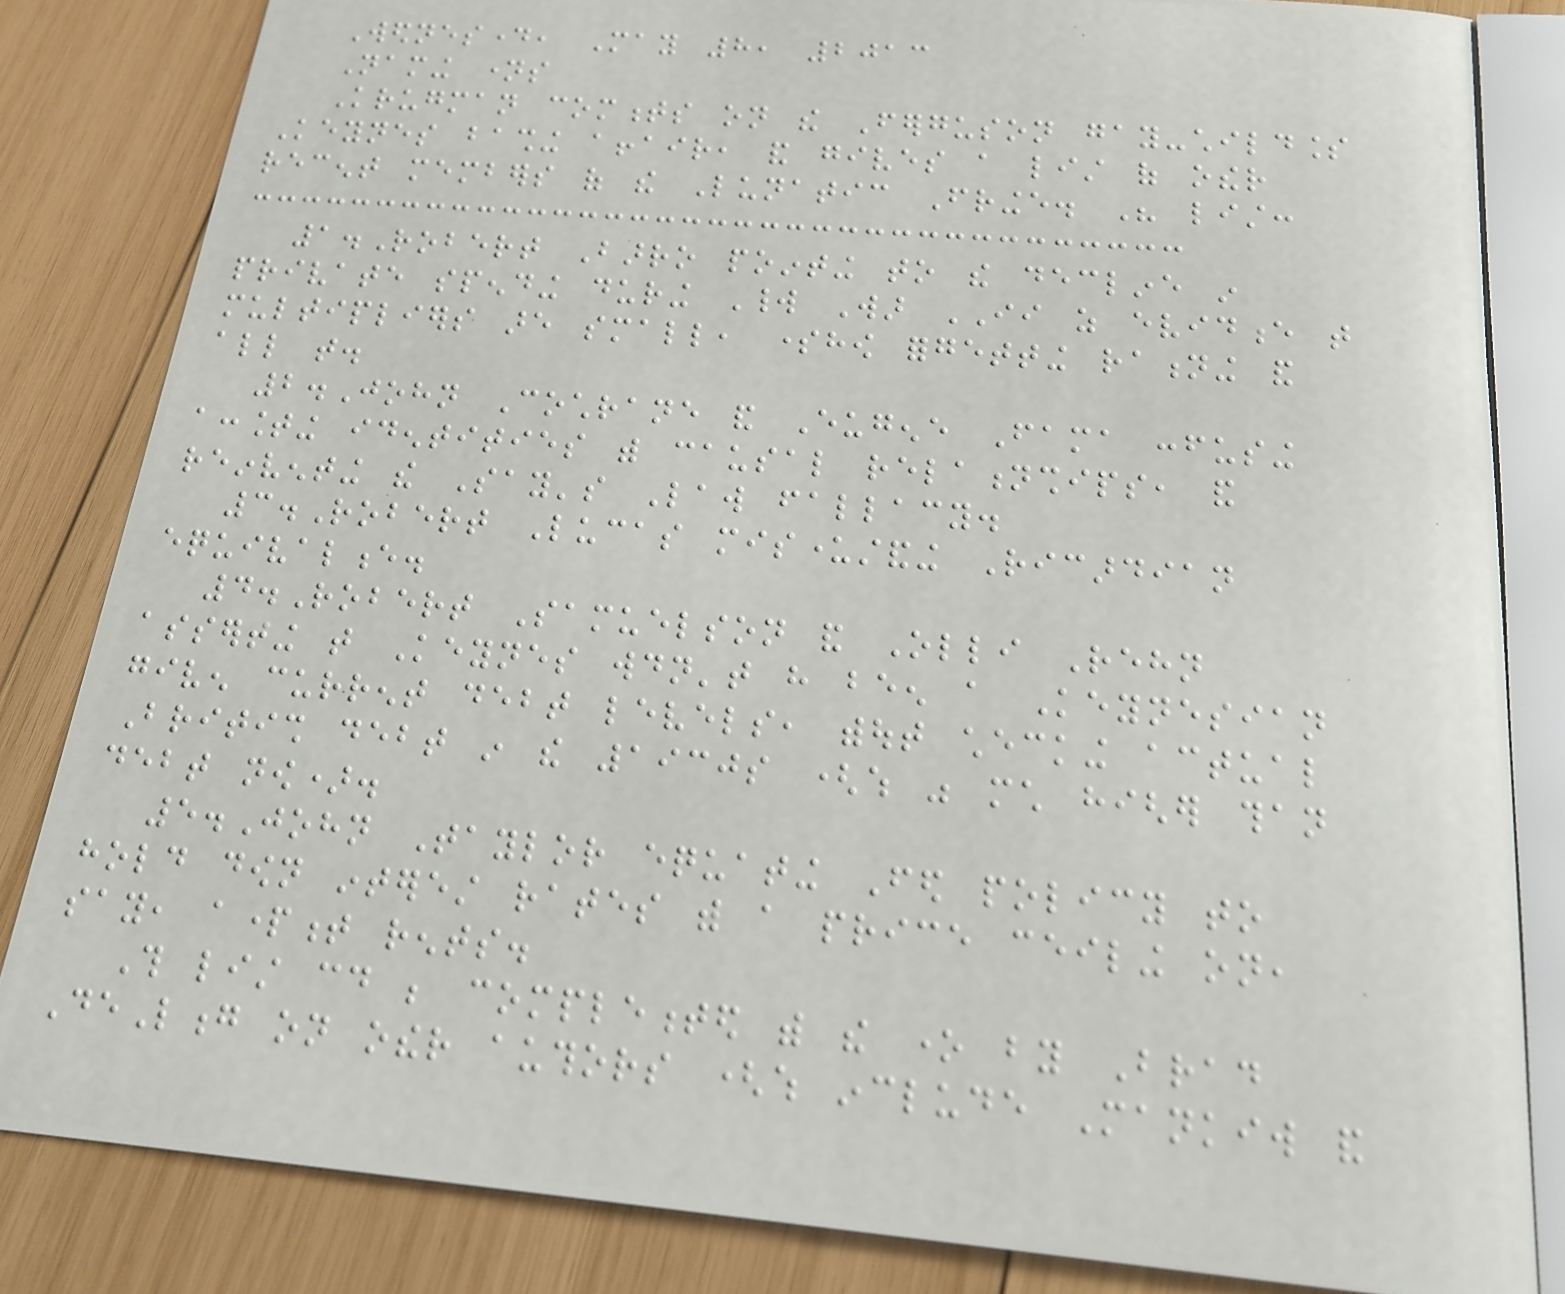Wednesday, May 8, 2013
Naming names
Krugman comments on the Ferguson gay-childless
Keynes bashing affair, and gives a list of other
recent members of the Lunatic Fringe. His list:
1.Robert Barro pointing to the decline in
private spending during World War II as evidence that
multipliers are small, somehow forgetting rationing and
all that.
2.John Cochrane and Eugene Fama confusing
accounting identities with causal relationships, and
reinventing the Say's Law fallacy.
3.Robert Lucas misunderstanding Ricardian
equivalence.
4.Robert Samuelson and Olli Rehn
asserting that Keynes wouldn't have been a Keynesian
given current debt levels, without checking actual
British debt in the 1930s (which was much higher than
debt now).
5.John Taylor equating Fed policy to
hold down interest rates with a price ceiling on,
say, apartment rents.
This list could be complemented with the one by Brad
DeLong on other authors (which include Mankiw and
